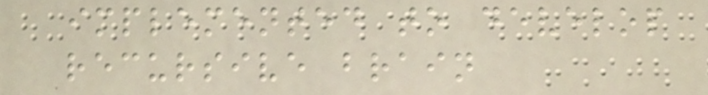implemented to develop
recursive brain
